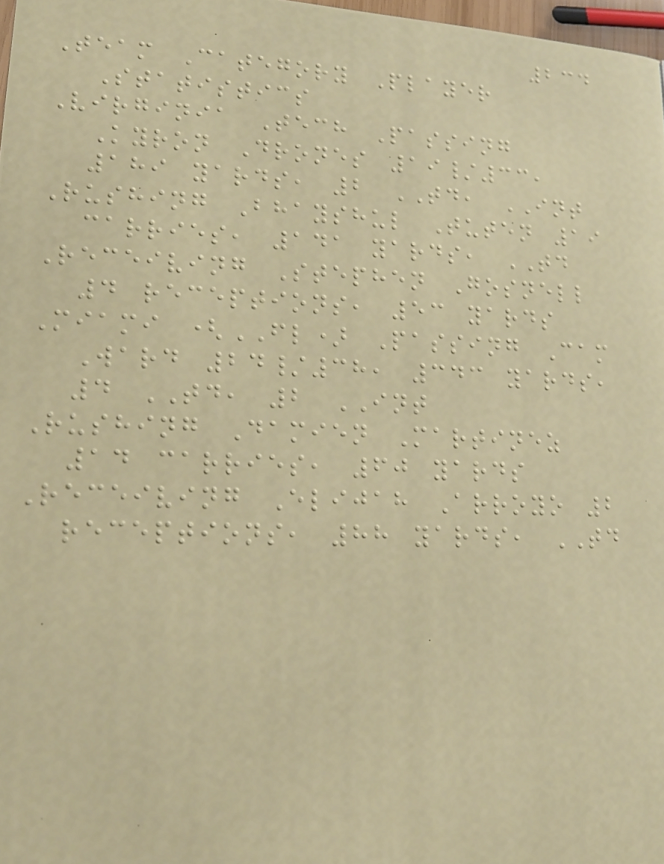234
Team Category Player
Statistics
Virginia Tech Passing
Kyron Drones 19/33,
189 yards, 2 TD, INT
Rushing Bhayshul Tuten 19
carries, 141 yards, TD
Receiving Stephen Gosnell
4 receptions, 53 yards
Miami (FL) Passing Cam
Ward 24/38, 343 yards,
4 TD, 2 INT
Rushing Damien Martinez
14 carries, 60 yards
Receiving Elijah Arroyo 2
receptions, 88 yards, TD
